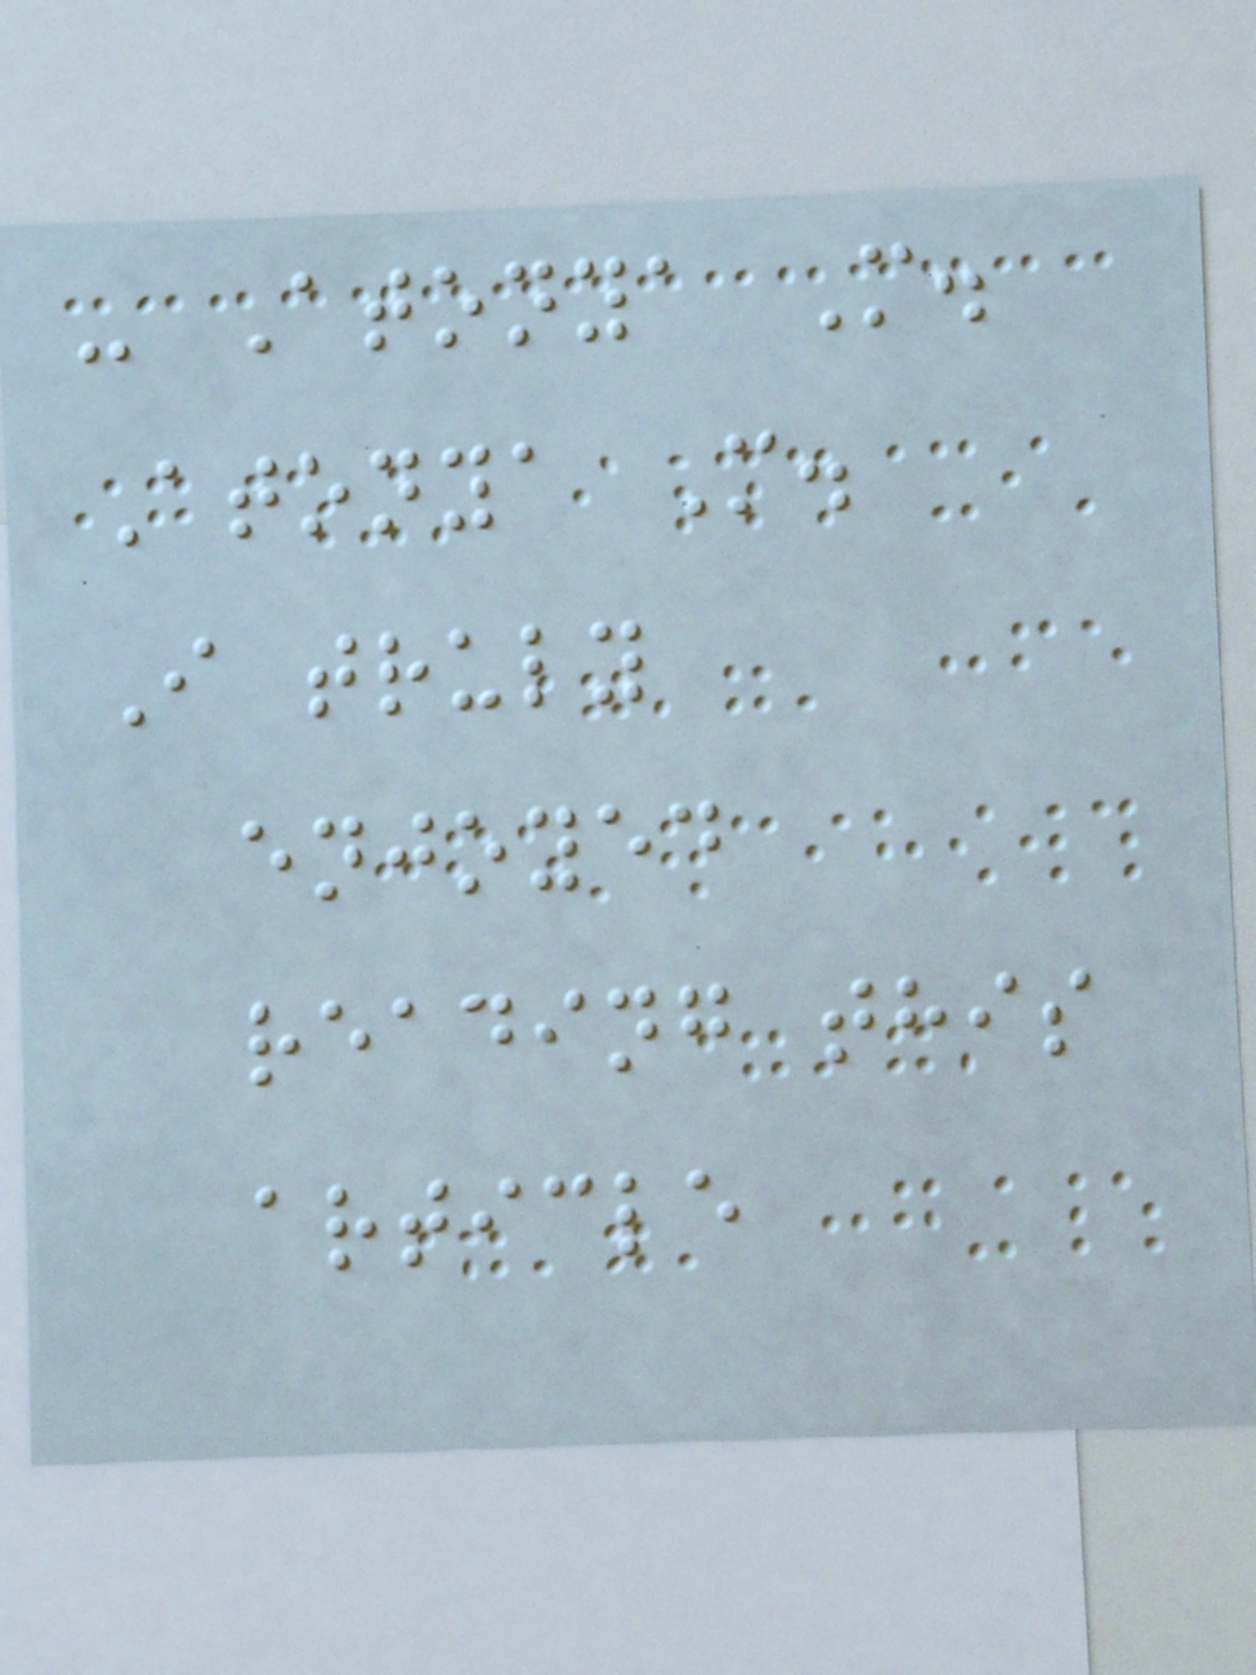- Atonya M.
Atonya M.
I truly
enjoyed
reading this
article
